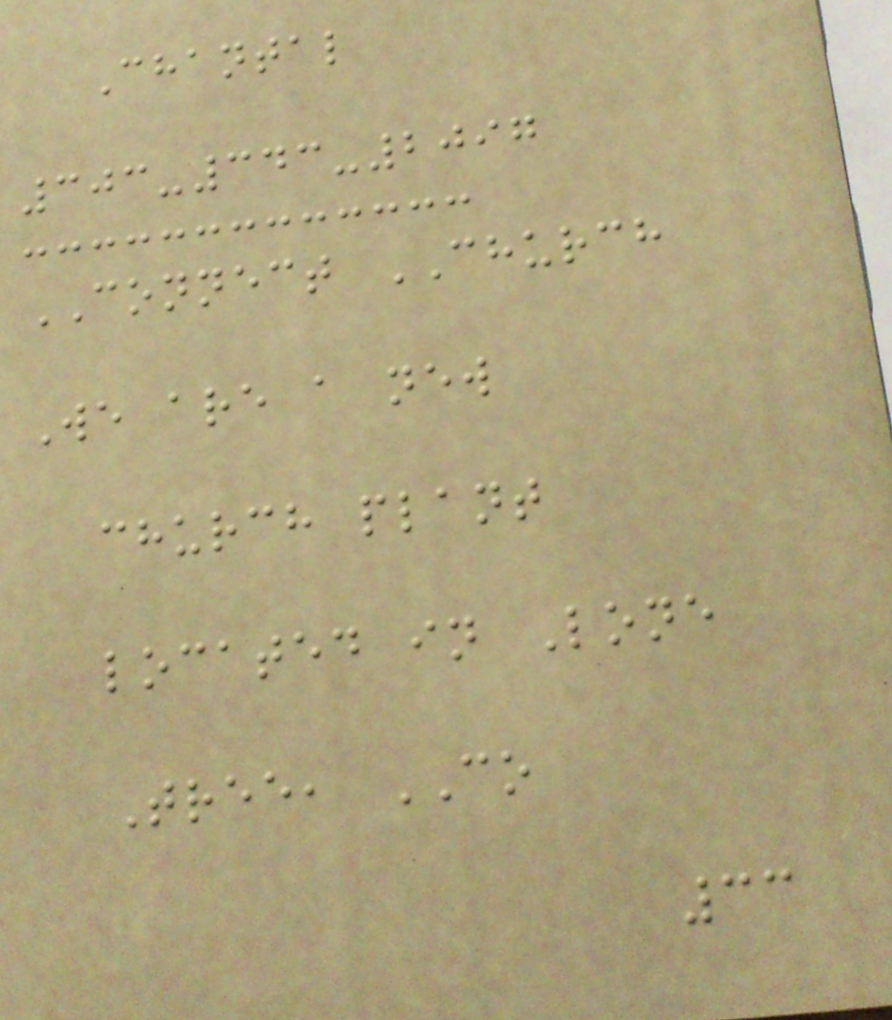Chantal
303-343-2097
CONNECT CHURCH
We are a new
church plant
located in Lone
Tree, CO
33
